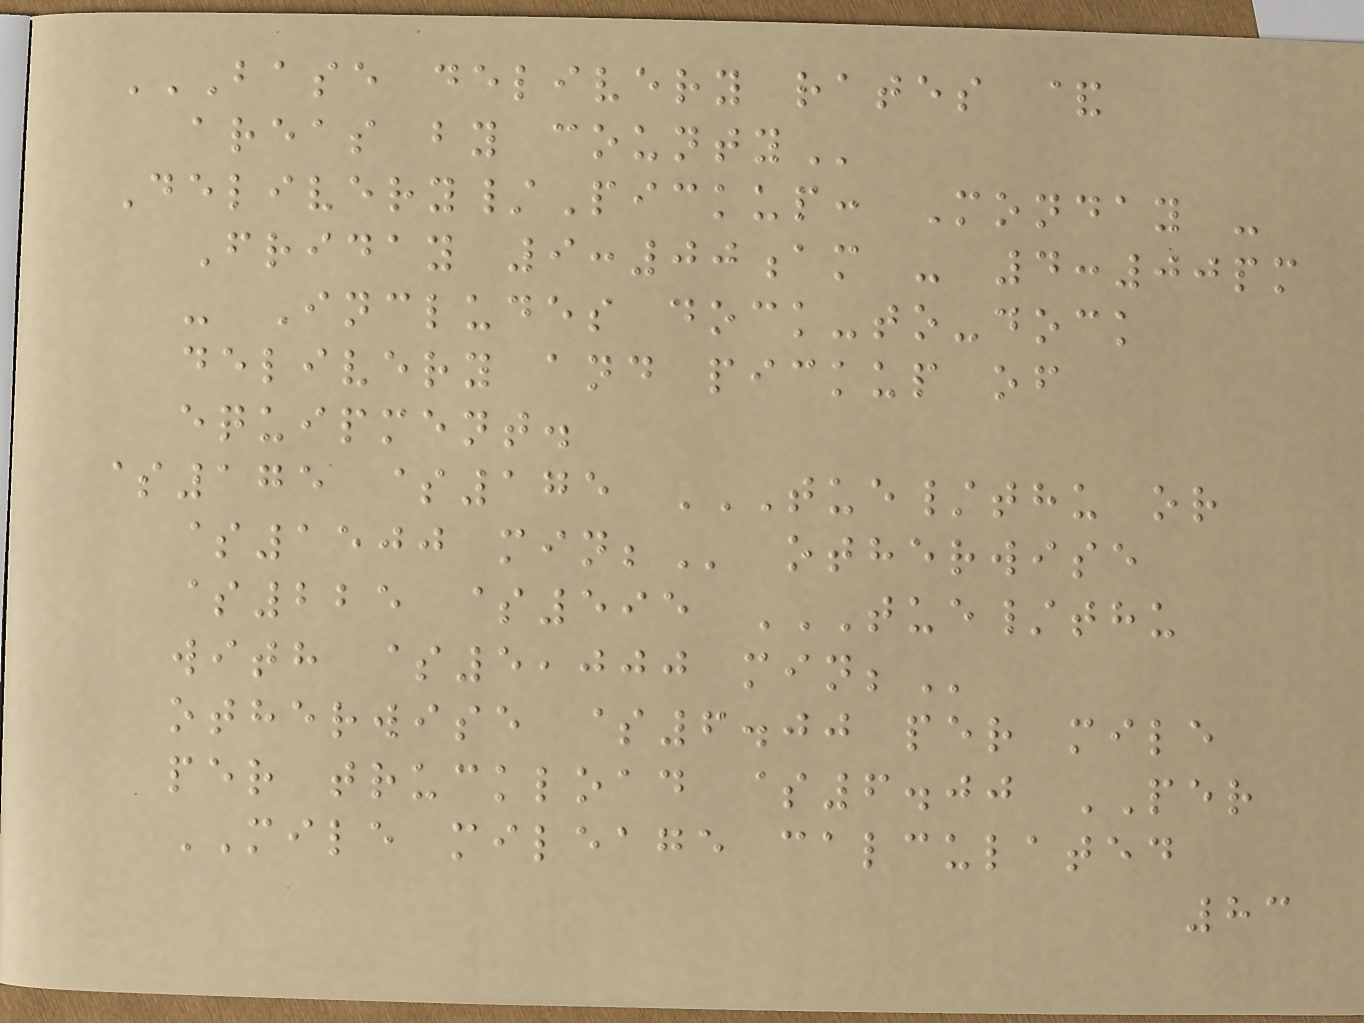BASE DELIVERY RATES &
AREAS BY COUNTY
Delivery/Pickup: Monday -
Friday 9:00am - 4:00pm
- Includes dock-to-dock
delivery and pickup of
equipment.
$175 $175 TUE/THU OR
$1500 MIN; otherwise
$225 $595 TUE/THU
WITH $5,000 MIN;
otherwise $6.00 per mile
per truckload $6.00 PER
MILE mileage calculated
83
